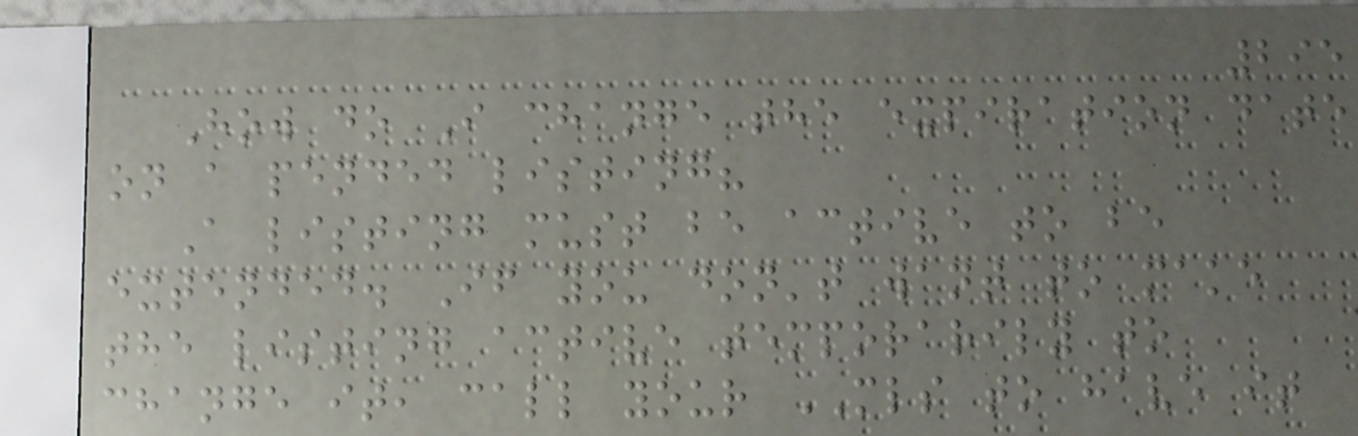295
How do I change the expiration date
on a pended listing?
A listing must be active to be
extended. If you don't want to make
the listing active temporarily to
change it, call your MLS to have it
